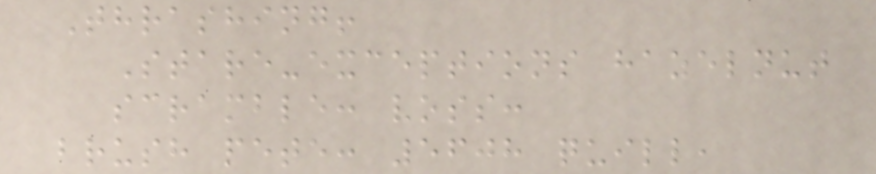Thrashing!
Stare-exceptions hazelnut
scramble: voss:
brush pete: 5608 quill,
